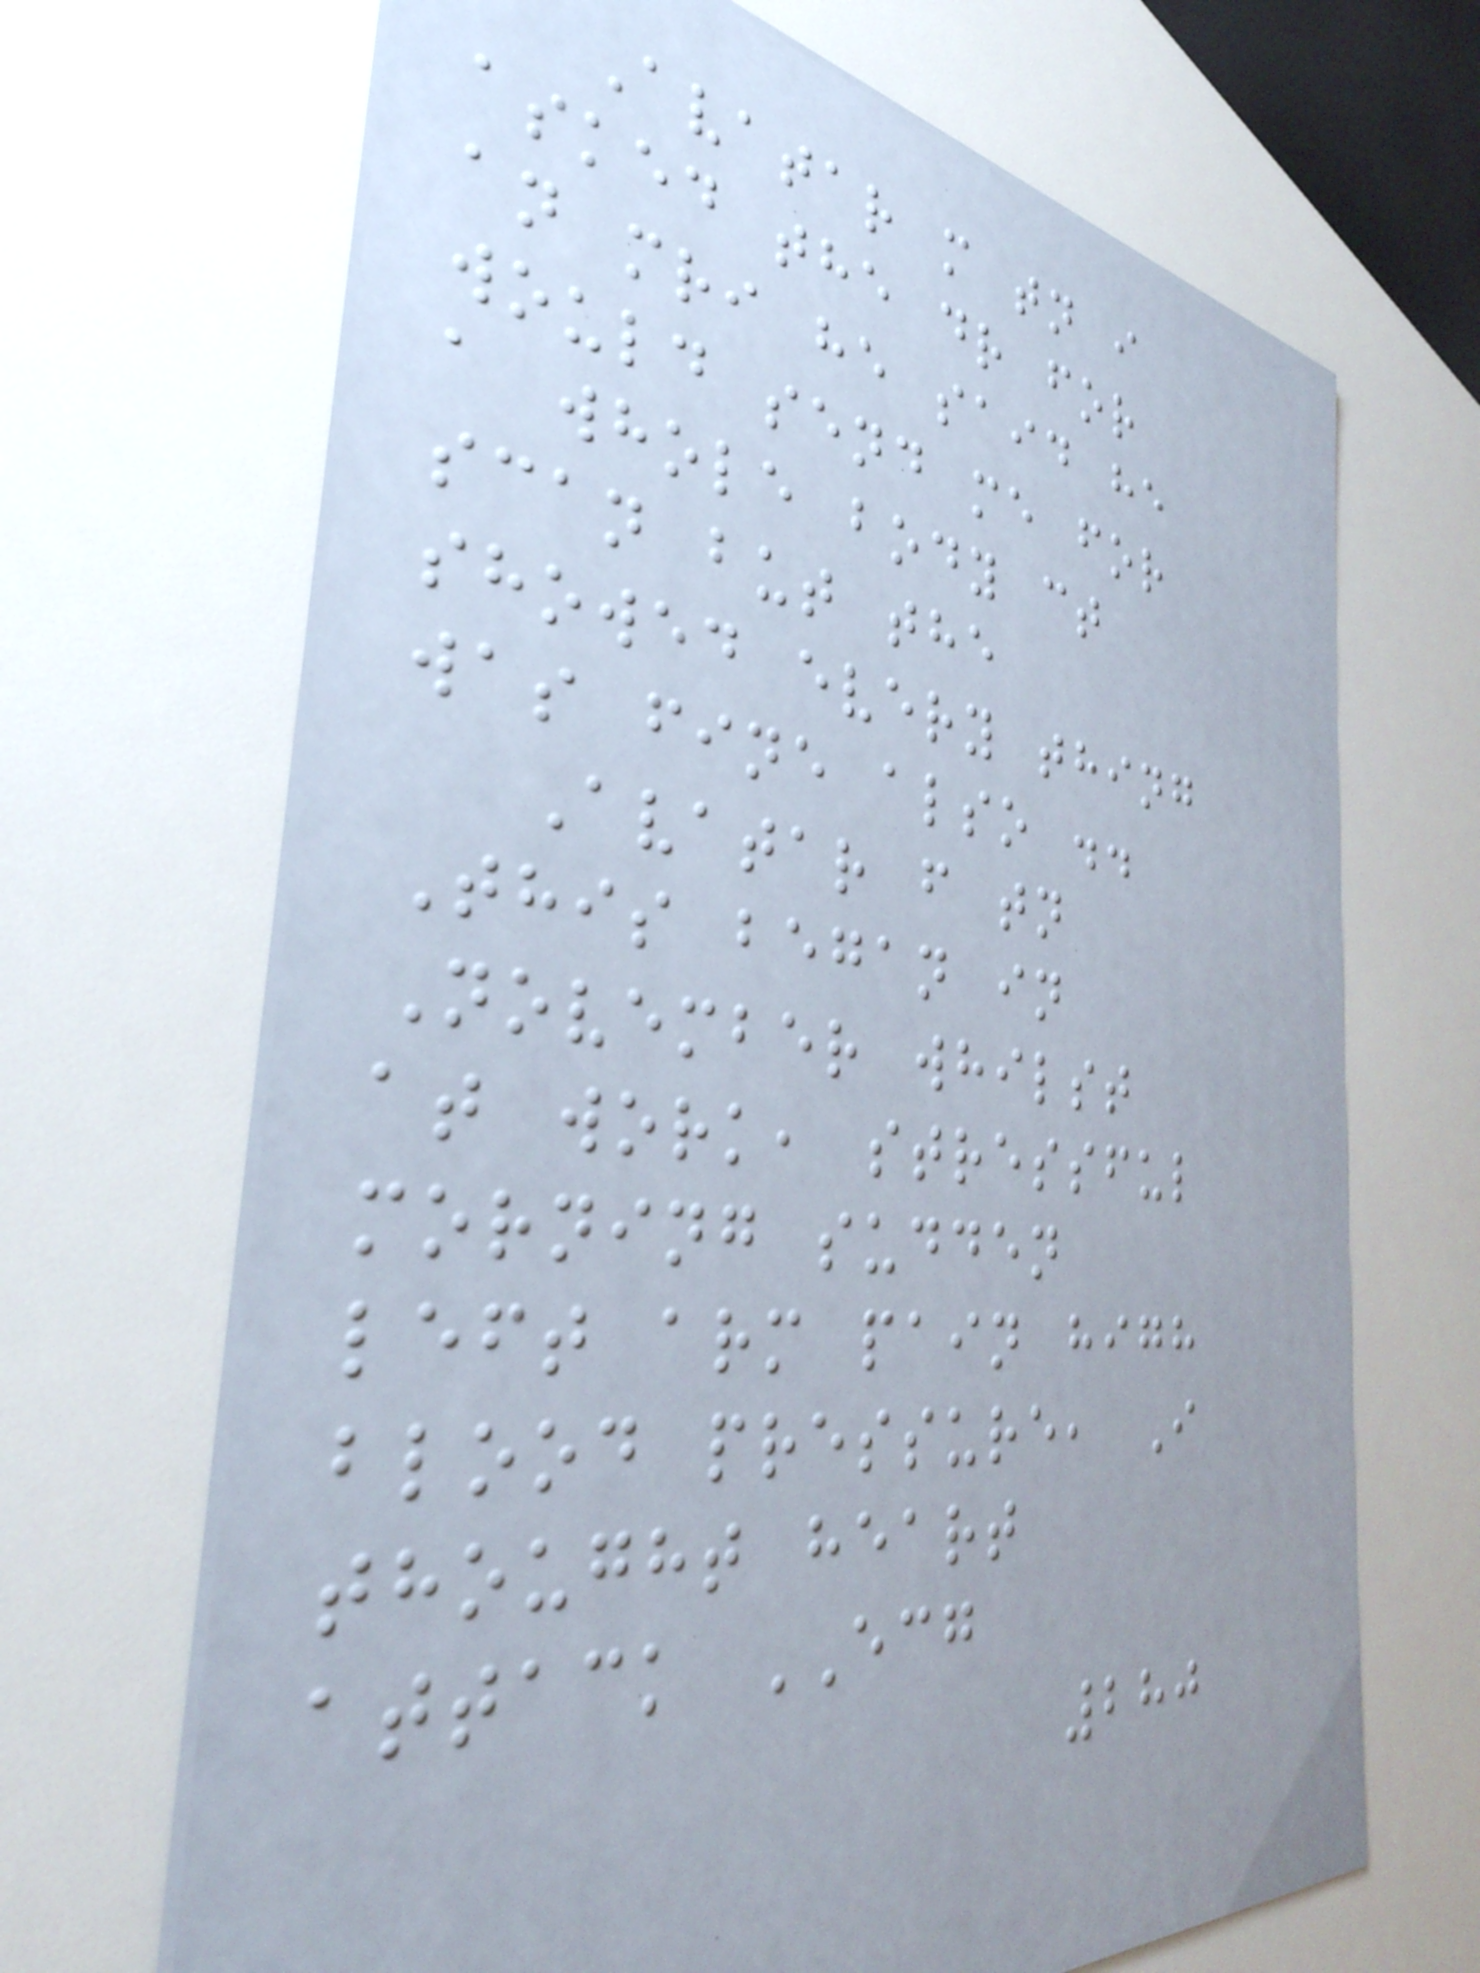Avatar m tn i
asked the dr for
an mri he said he
would send me for
a whole body ct
scan but the
showed every thing
was fine also ..
Avatar f tn
This began in
November whilst
at work, stressful
morning sudden
left arm pain high
blood pressure, I
thought heart
attack ECG
280
